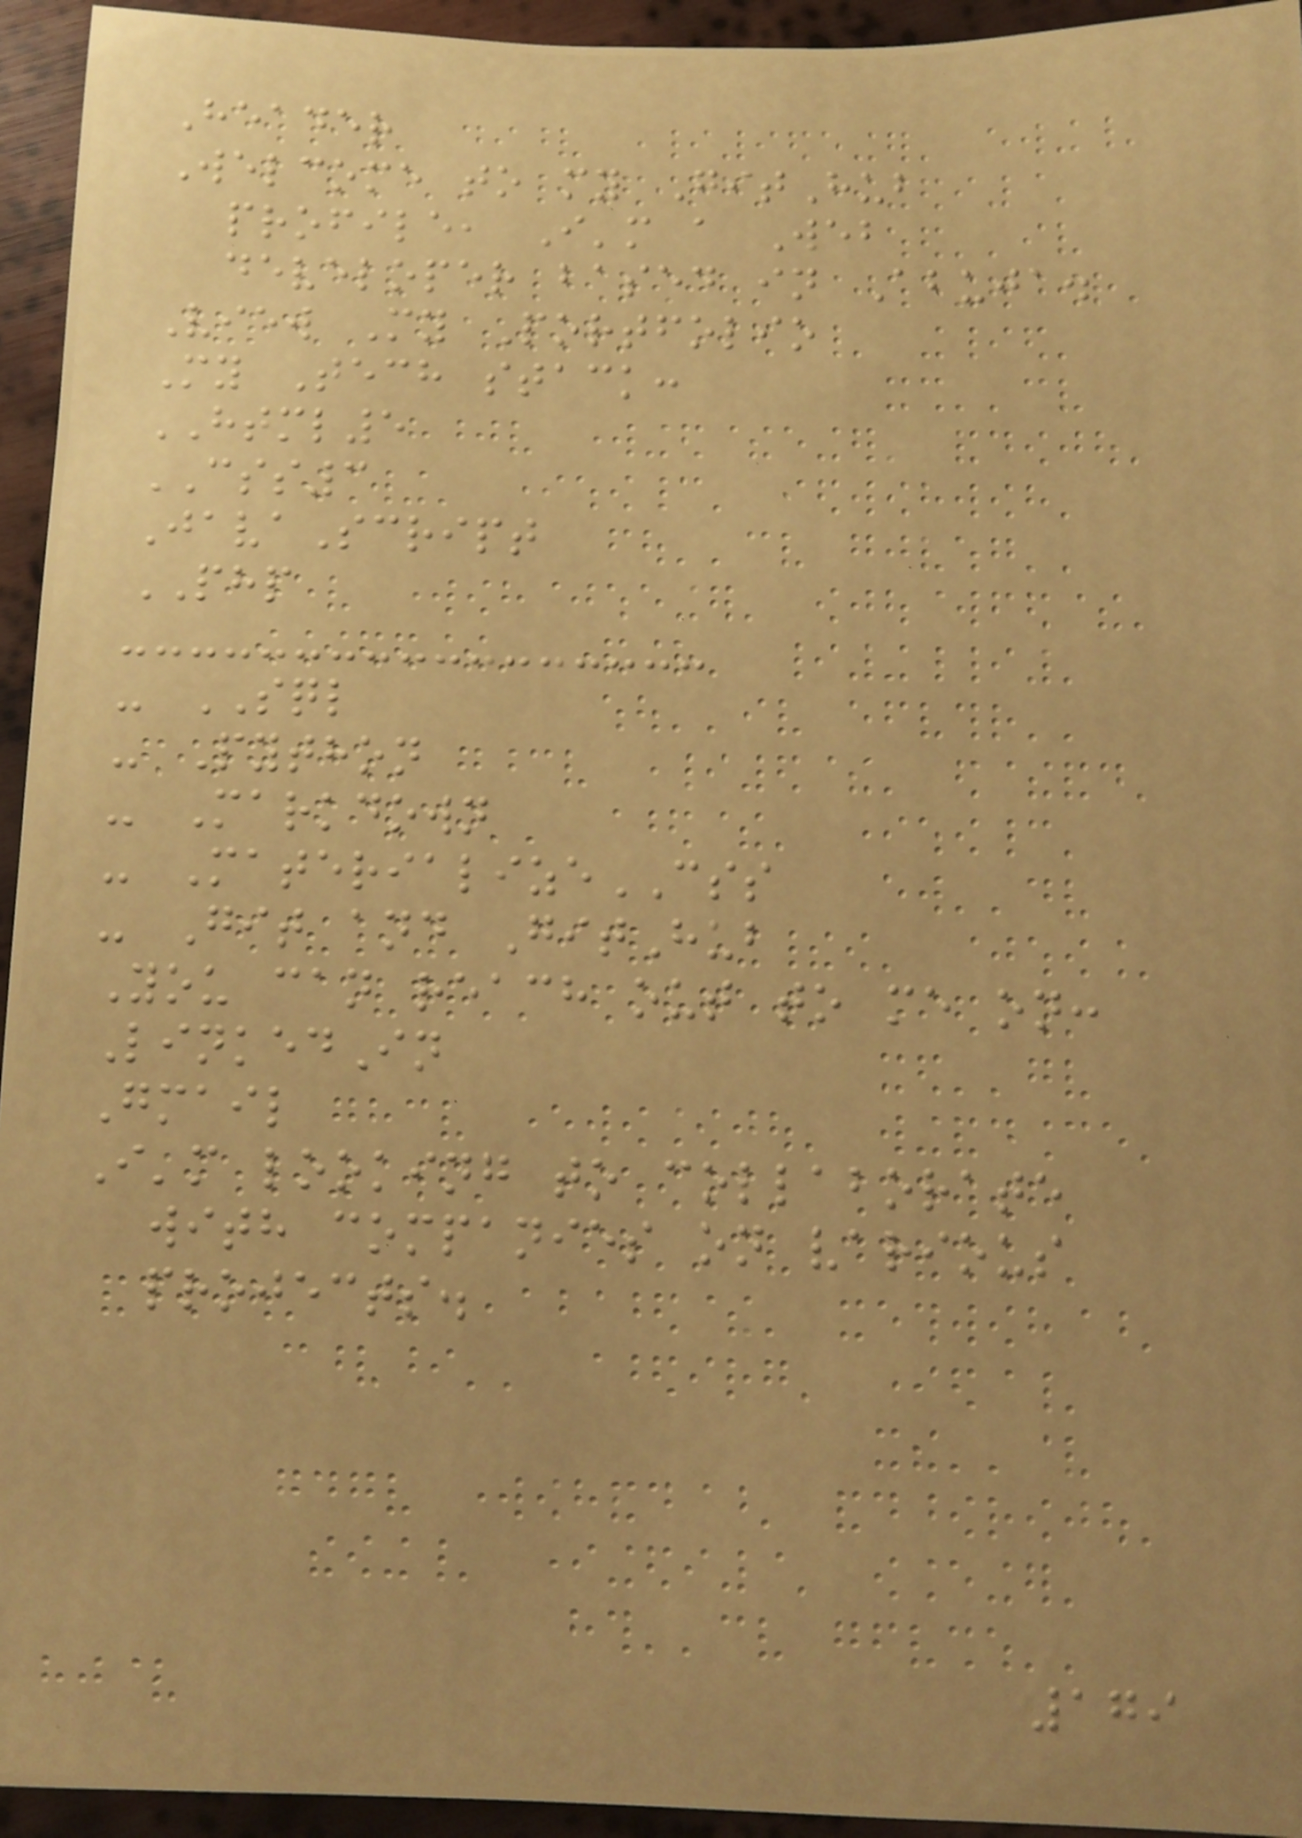Header
Welcome to my GitHub
profile, I'm a Web
developer based in Abuja.
View My Portfolio
My Tech stack:
HTML5
CSS3
JavaScript
PHP
- SQL
- Python
- Markdown
- MaterializeCSS
- Git and GitHub
You can reach out to me on:
LinkedIn
Gmail
I'm looking to collaborate
with companies on various
projects.
179
